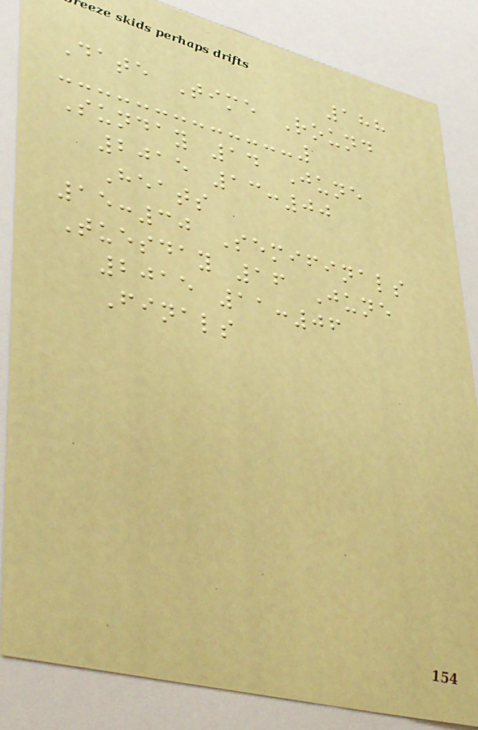188
Date Time Round
Sunday 14 June
2015 13:00
Heats
15:30 Semifinals
Tuesday 16 June
2015 11:06
Finals
